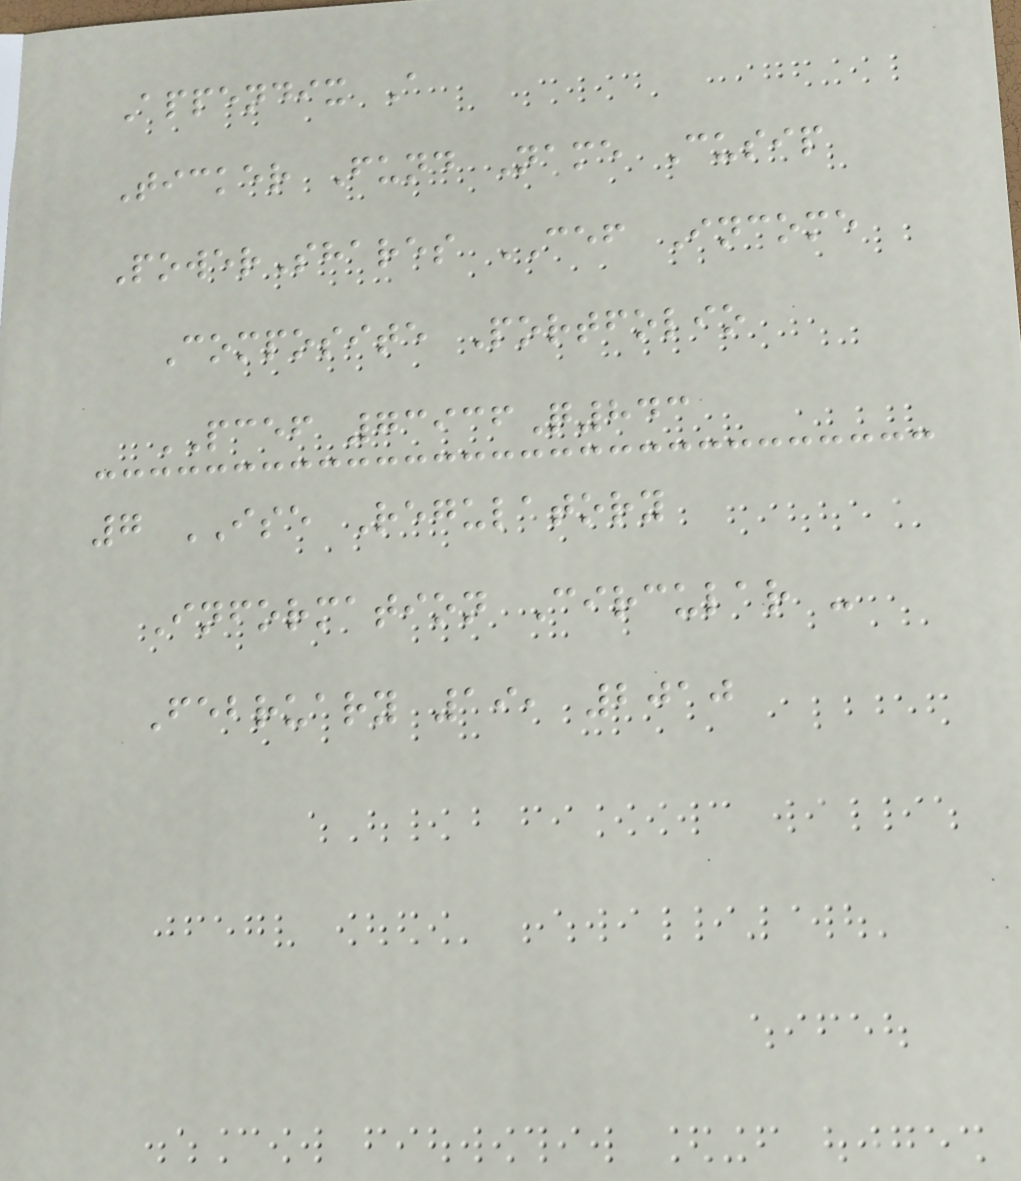Appendix A
Ticker Fund Name Cusip
PowerShares CEF Income
Composite Portfolio
PCEF 73936Q843
7 ISE Regulatory
Information Circular -
February 19, 2010
